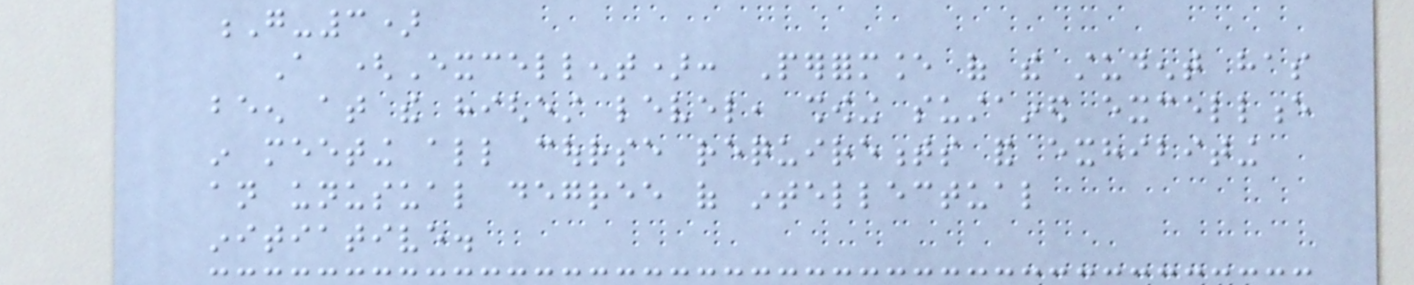G-3)
A (Excellent): Performance of the student has
been at the highest level, showing sustained excellence
in meeting all course requirements and exhibiting
an unusual degree of intellectual
initiative.
